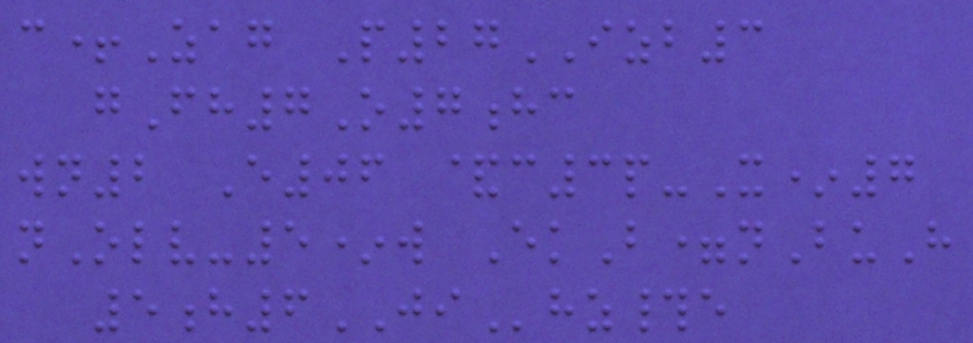c+Zag P27IZB3
gFh7O7hc
wn2 E06 &c3p-X*7
nOlv-5*w EkB=nBuH
5h6JIhz#e
